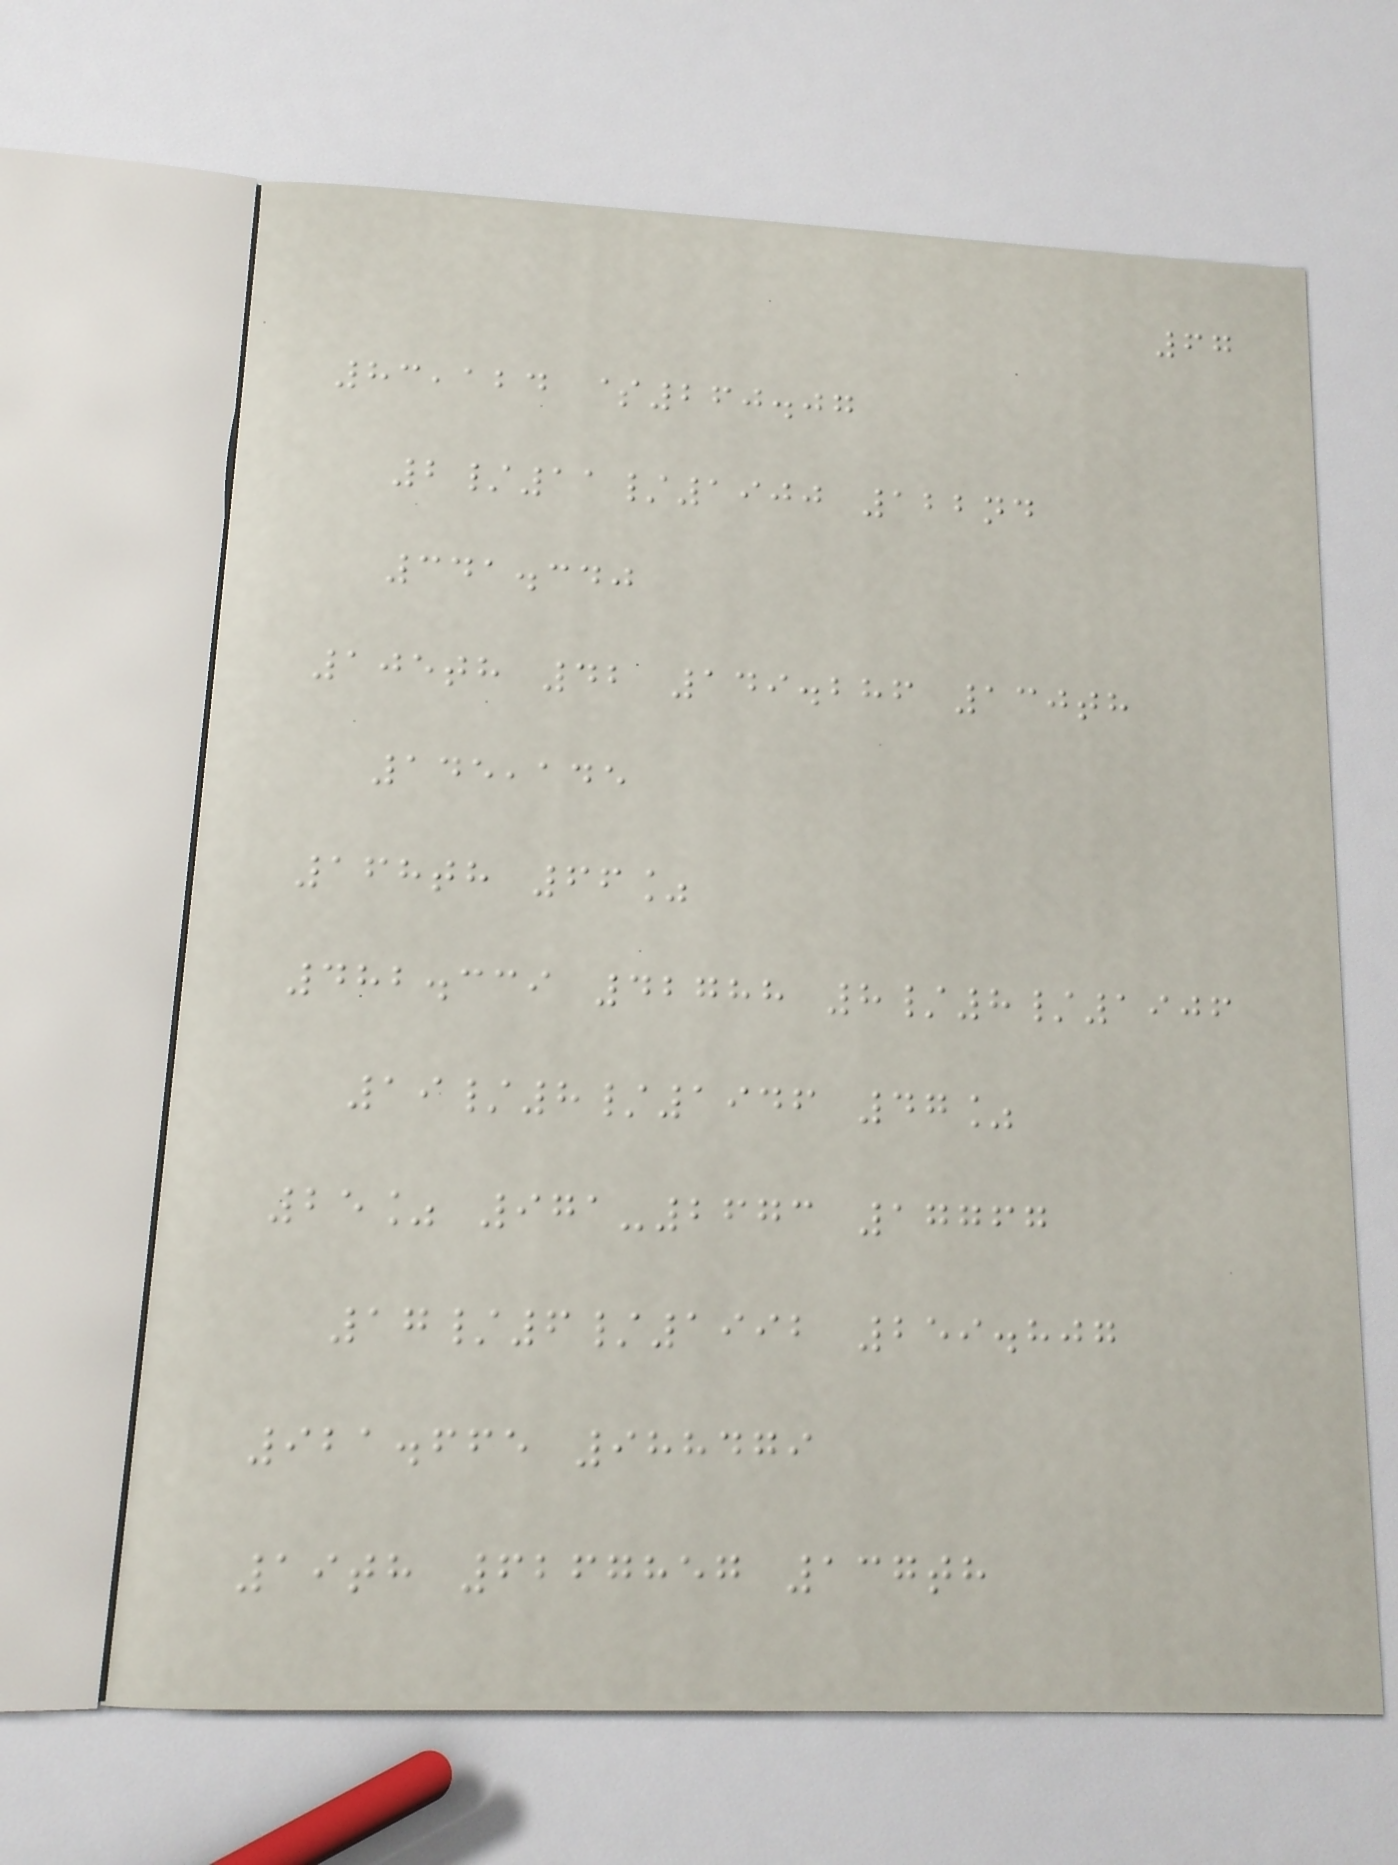67
83,124 $260.07
2/11/1900 122nd
341.340
105th 42 149.286 130th
145,145
168th 66%
482.339 42788 8/8/1906
19/8/1946 47%
25% 971-2673 17767
17/6/1992 259.807
921.665 988479
19th 6267857 137th
